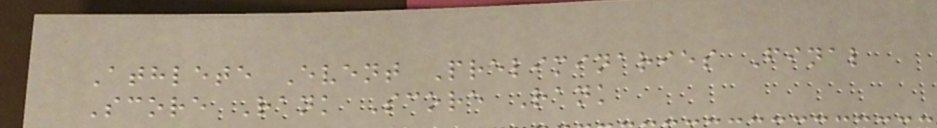Athlete Event Preliminaries Final
Score Rank Score Rank
